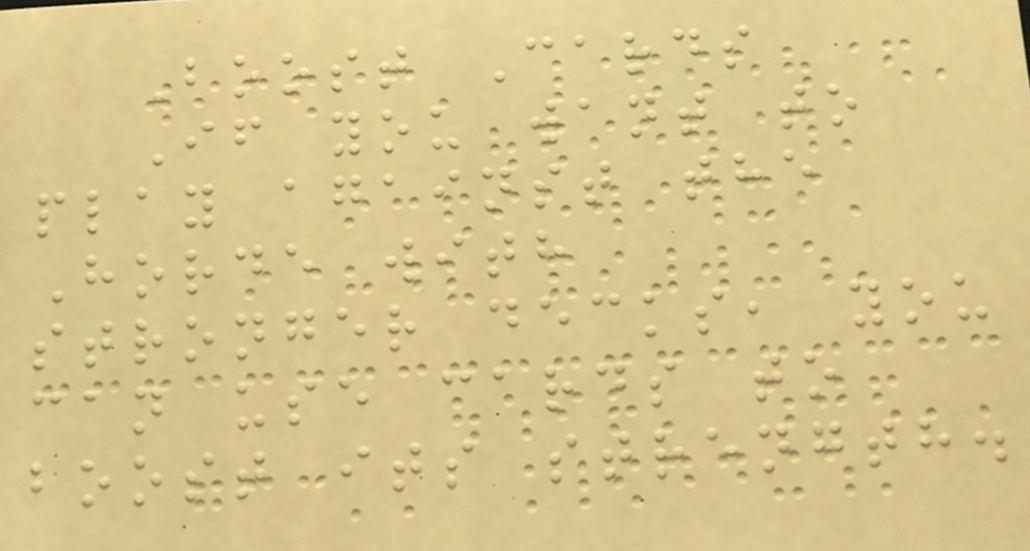Boost Cards
If you want to
play against the
Horde with
stronger decks, you
can use cards to
boost its strength.
